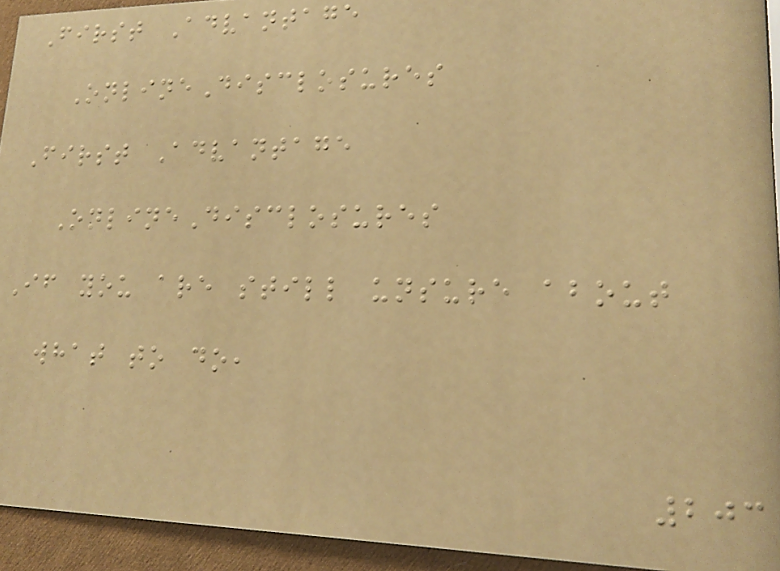First Advantage
OnlineDisclosures
First Advantage
OnlineDisclosures
If you are still unsure about
what to do,
203
